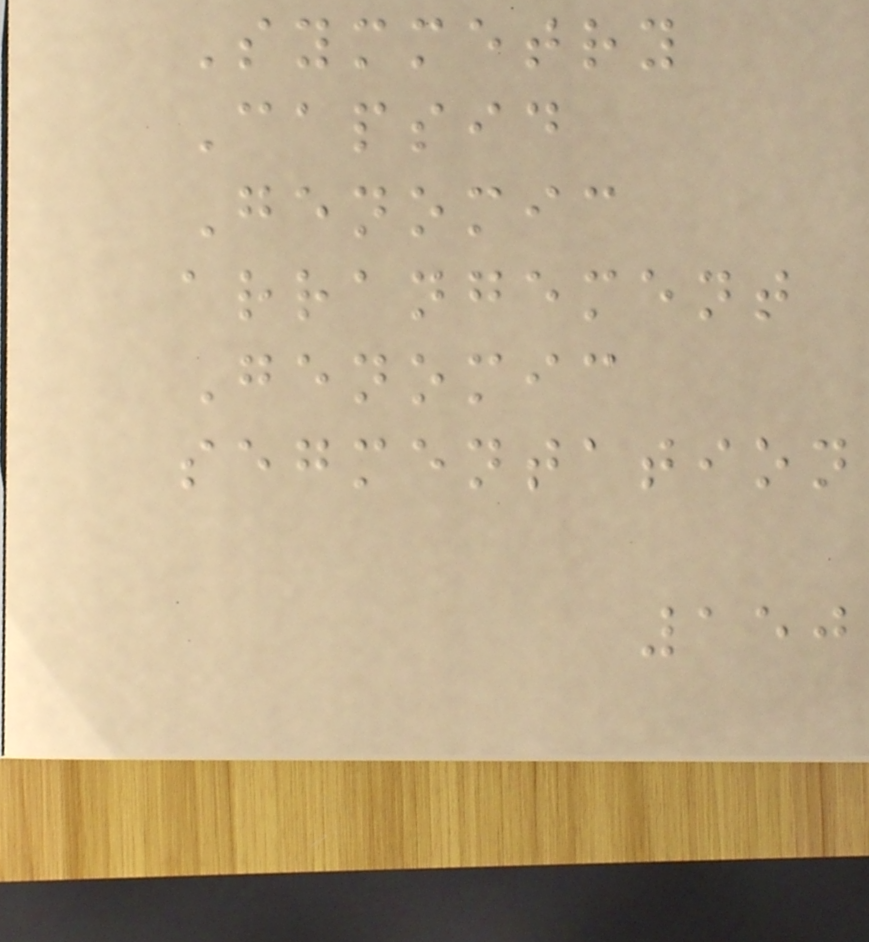Symmetry
Capsid
Genomic
arrangement
Genomic
segmentation
150
